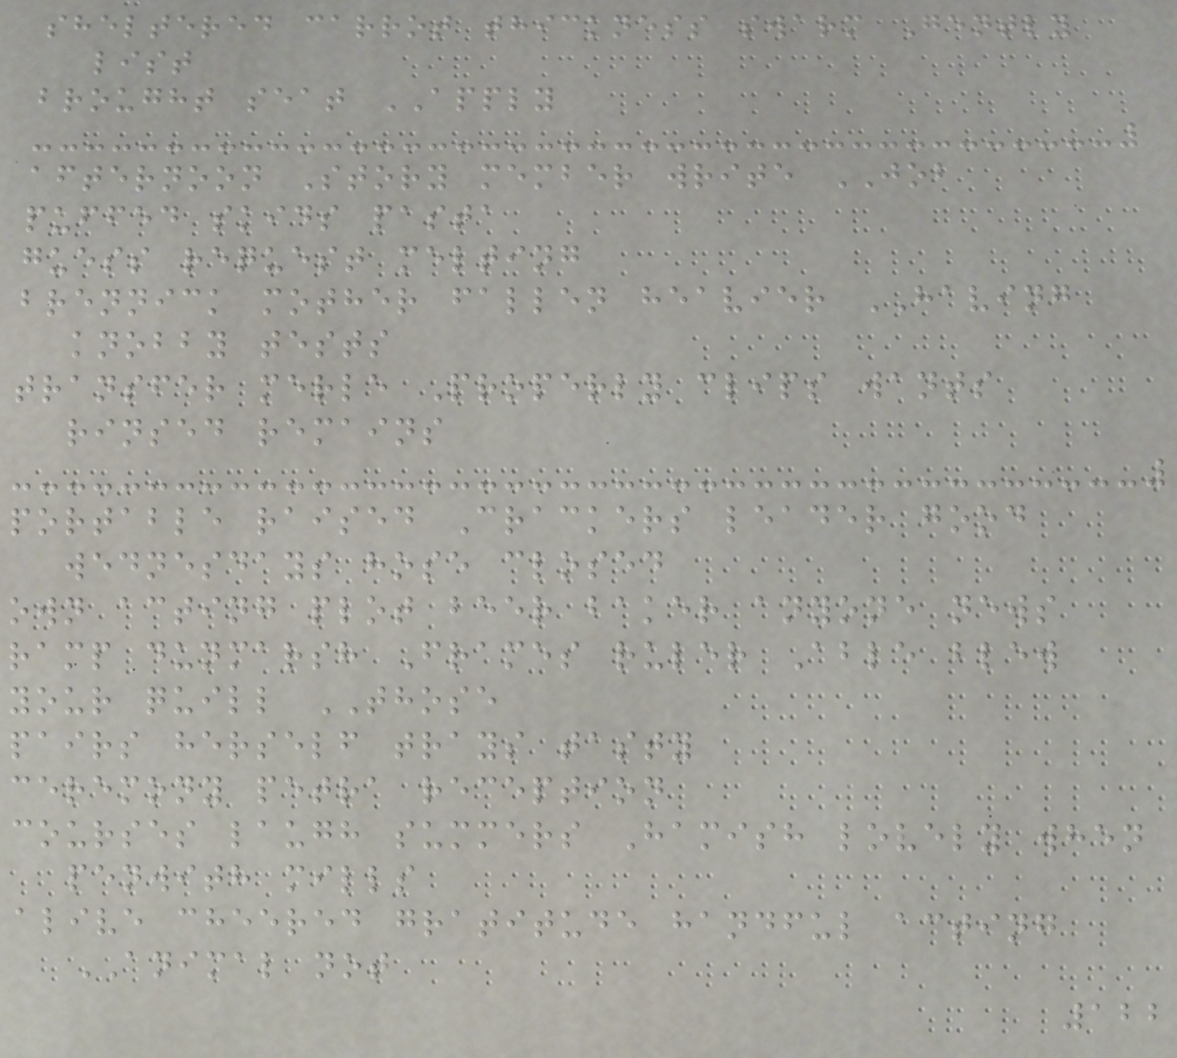sheltered carrot thickness swarm Gently
list
brought seat APPLY
afternoon Story member write JOB
puffed skids pasta
guess request melting
brennick mother fallen heavier HAVING
knobby tests
transfer merle Properly clips wants
rinsed remains
portable raised Crackers leader good
wednesdays hose closed
own acting plot beer baker anyone news
ramp dunmarsh Frames ruler Able blew
your quill THOSE
pairs herself trays tasty
ceremony petra reception
courses laugh summers Hamish lovely when
penwith mills
alive cheered gratitude handful acting
ANIMAL not
122
